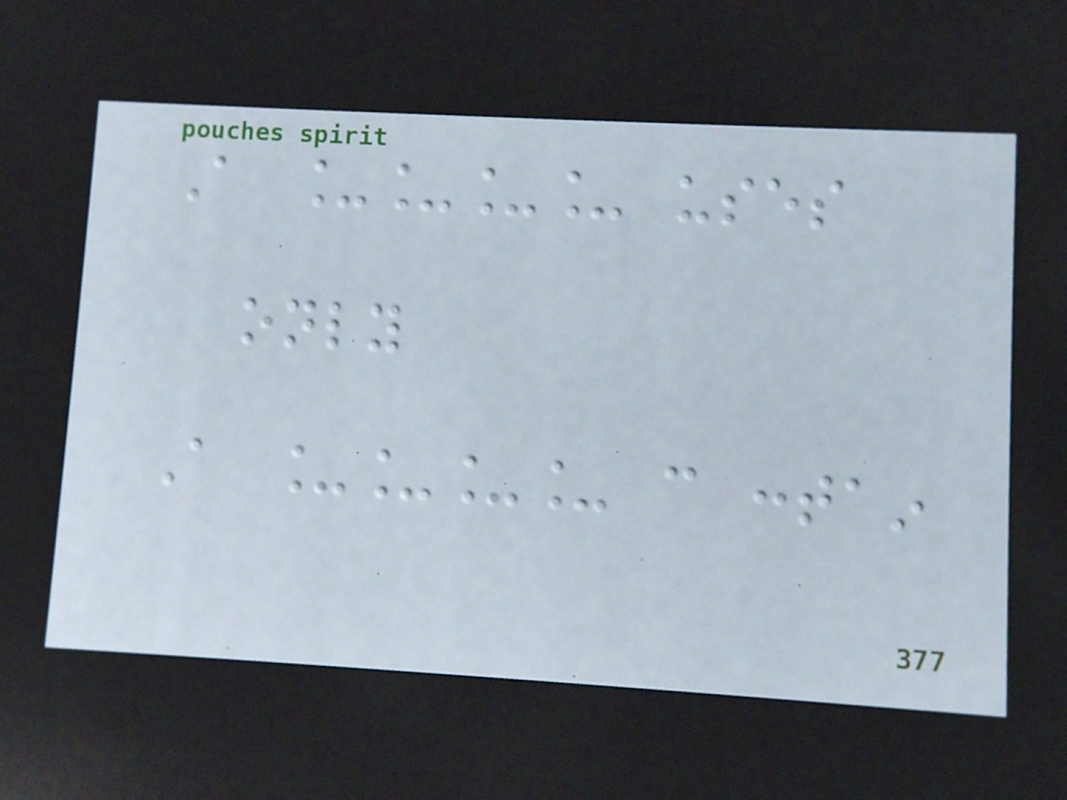A ____ uses
only
A ____ can contain
